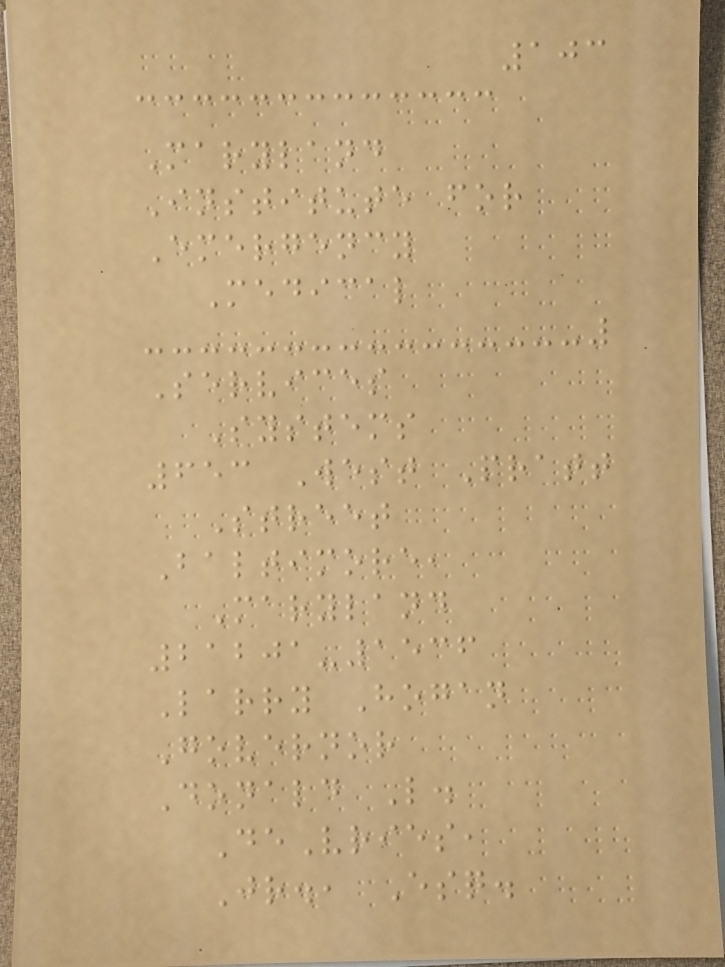103
Maryland
Institute for
Emergency
Medical
Services
Systems
653 West Pratt
Street
Baltimore,
Maryland
21201-1536
Larry Hogan
Governor
Donald L.
DeVries,
Jr., Esq.
